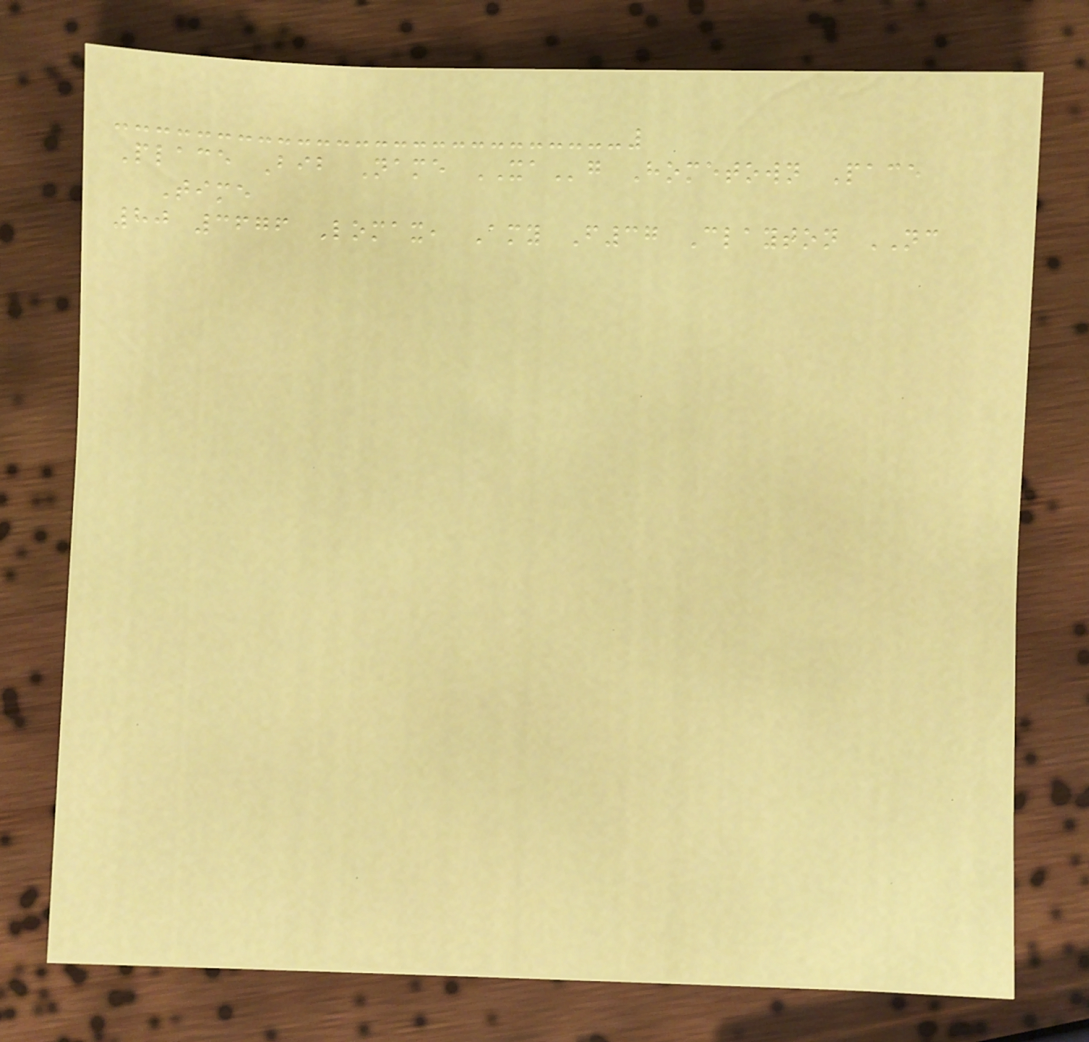Place Bib Name XAg Hometown Pace
Time
80 3676 Lomax, Amy F37 Clayton NC
